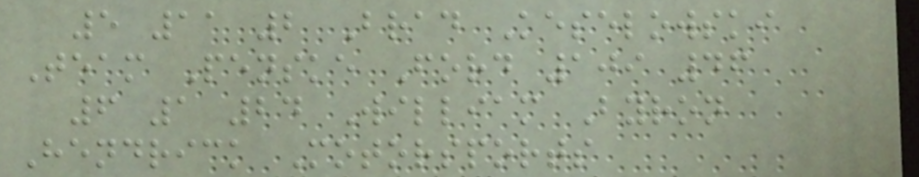5 11 2 Brad Keselowski
Team Penske Ford 109 46
6 1 24 William Byron
Hendrick Motorsports
